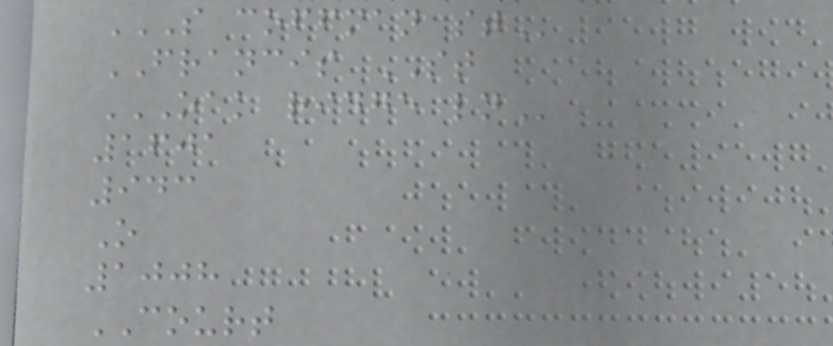S COFFMAN ST
FRANCIS ST
OAK RIDGE LN
1601
943
O
1008
COURT
